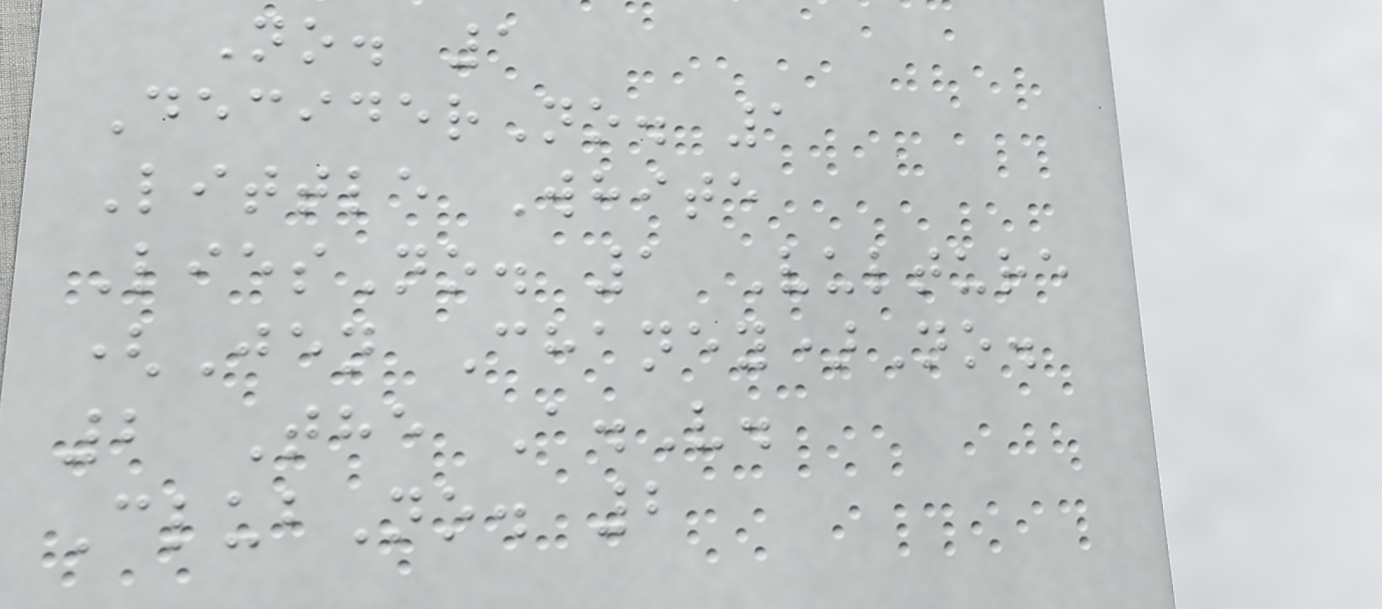No. 1
DeciderNo. 1
Little White
LiesNo. 1 Vulture
(Jen Chaney)No.
2 The A.V.
ClubNo. 2
